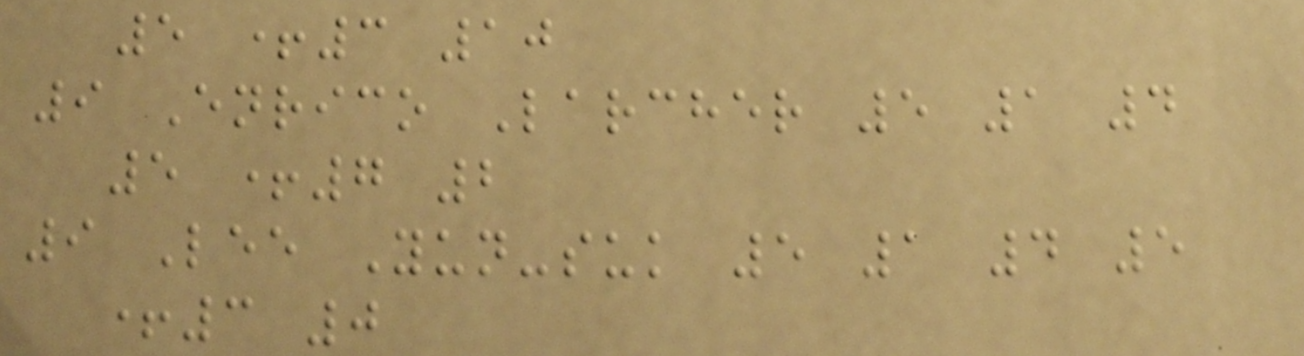5 +3 10
9 Enrico Larcher 5 1 4
5 +7 2
9 Lee Yun-suk 5 1 4 5
+3 0
